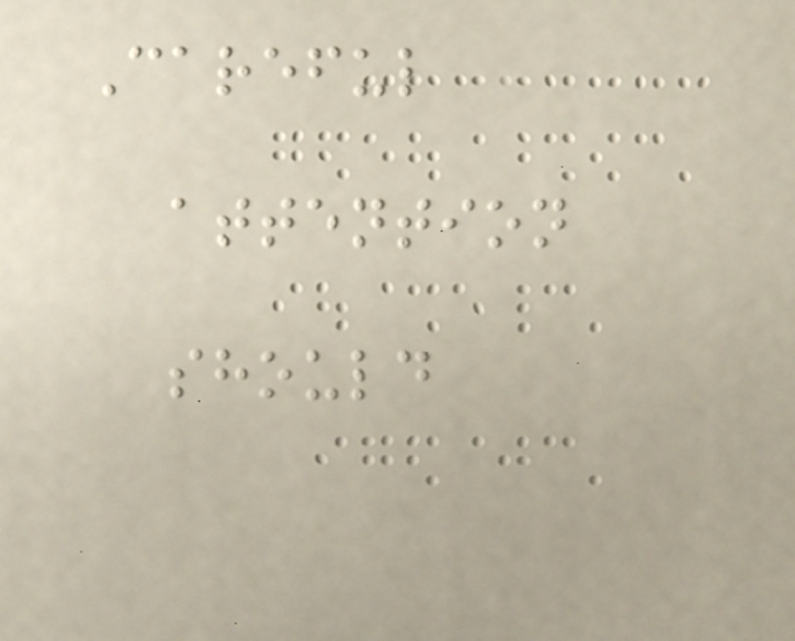Careful
attention
should
